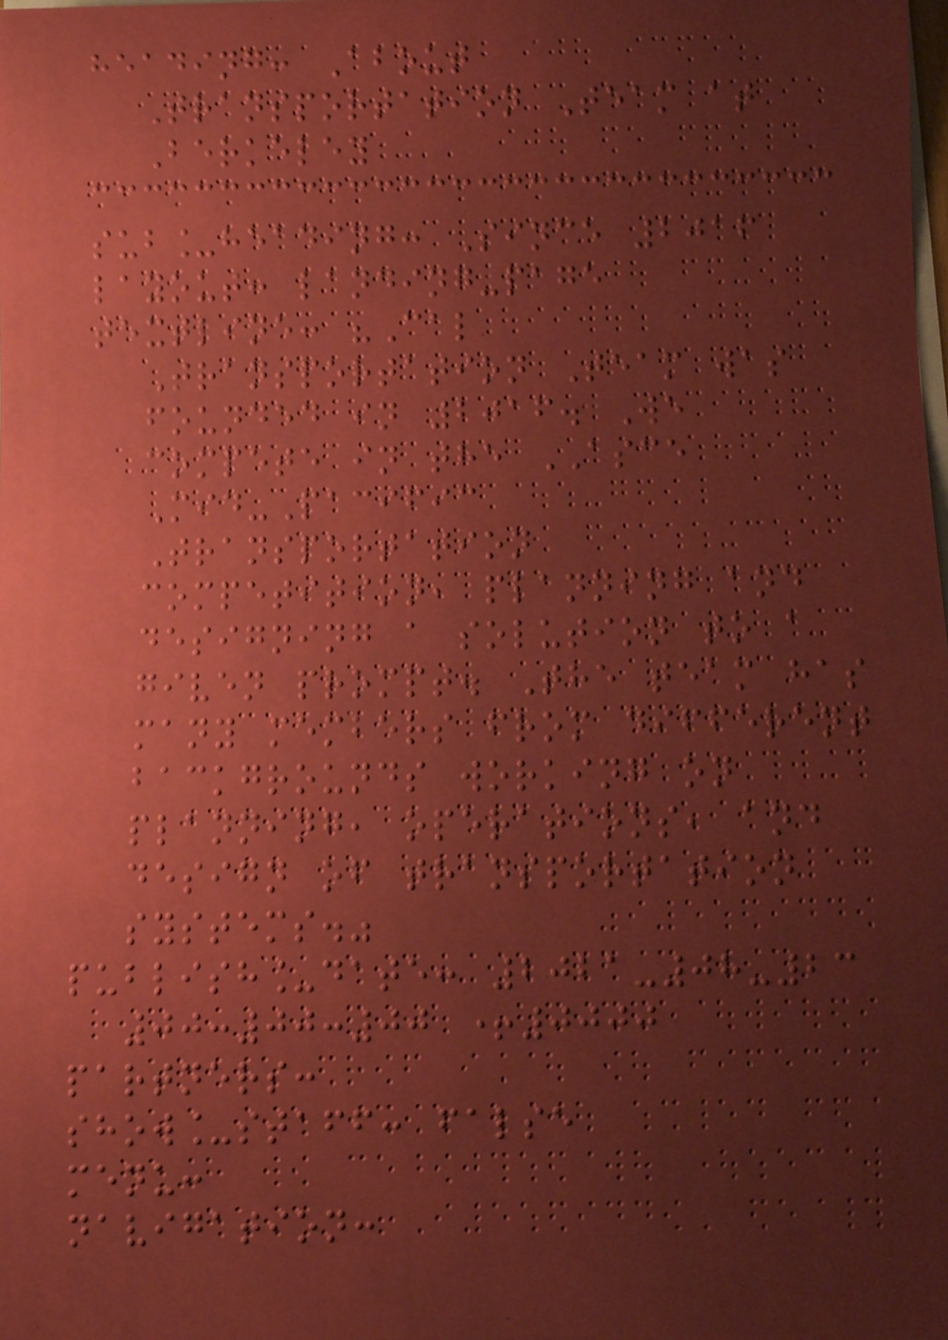heading: About
Transportation Team at
Berkeley
sub_heading: Since 2016
layout: landing-page
textline: "Cal
Transportation Team was
founded in 2016. We
compete in the ASCE
Mid-Pacific
Transportation
competition, planning and
designing a solution to a
given prompt. The team has
many members from different
backgrounds working on
planning, operations, and
design of transportation
systems."
publish_date: 2021-08-23
00:00:00 +0000
partners:
show_staff: false
menu:
navigation:
